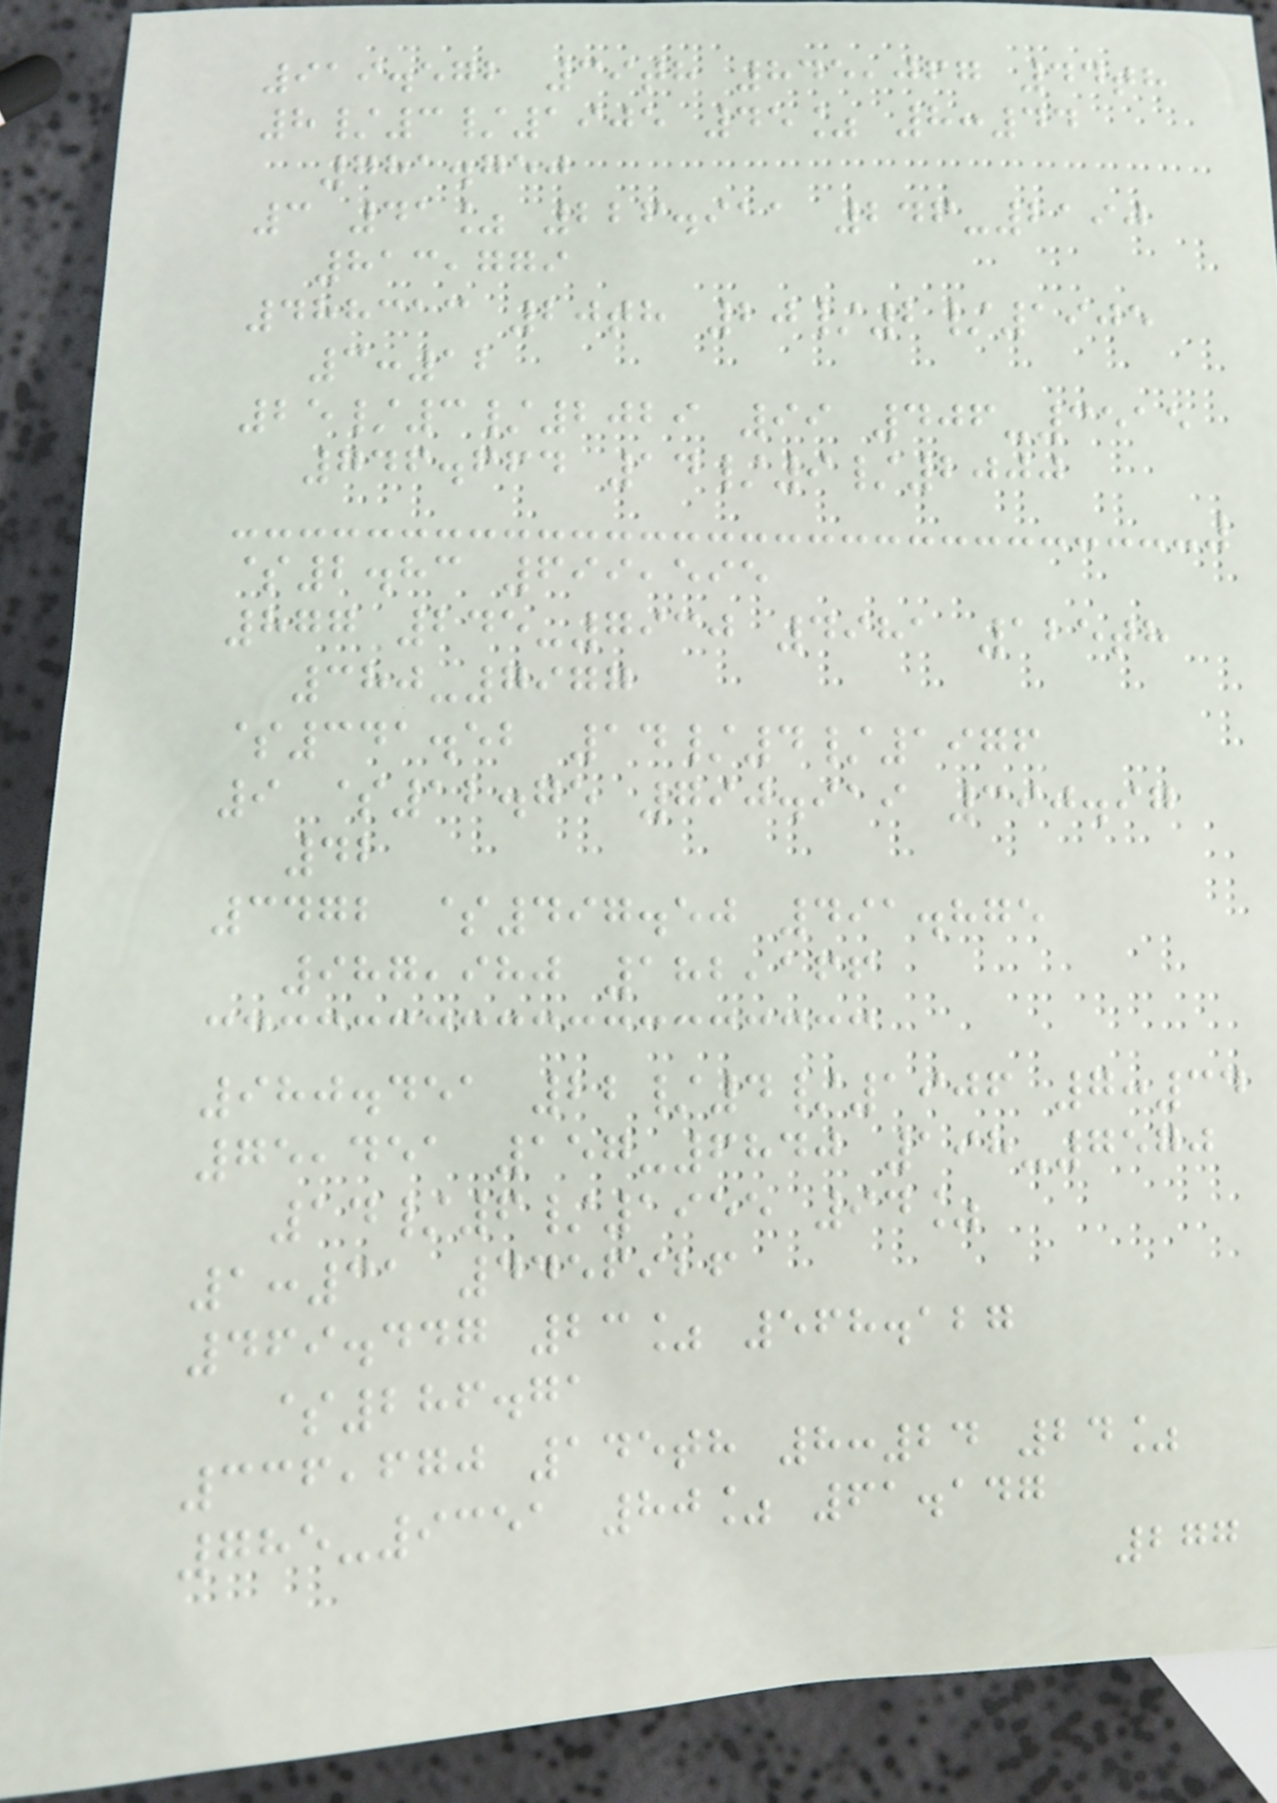919.572 39th 845,067 44th
8/3/1905 45% 8:44
781.750
3 41% 226.911 246-2190
813,779
488313 20th 20/2/1905
3:12
25/3/2029 99 406-3515
746.664 14/9/2000
$2.83 699,595
877 245-7930 4981 125th
380-7977
$341.52 14/4/1976
9 $12.75 790.919 390.97
42
3472 $497.50 491.875
987,980 182,166
980.451 22/4/1906 7:34
75,451 157-6840 198-7570
14/6/1955 94%
1:31 4456926
469.447 23% 568.127
$286.71
336,670 145th 8:24 24%
785-9351 80% 61.147
277
